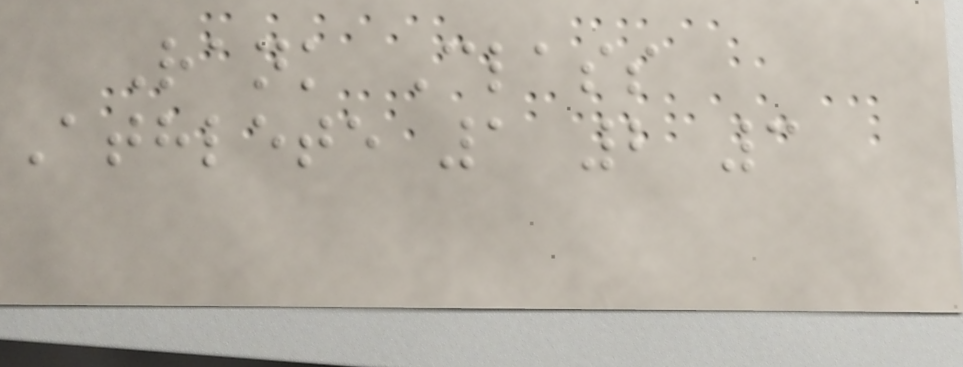Rank Class
Athlete 1 2 3
